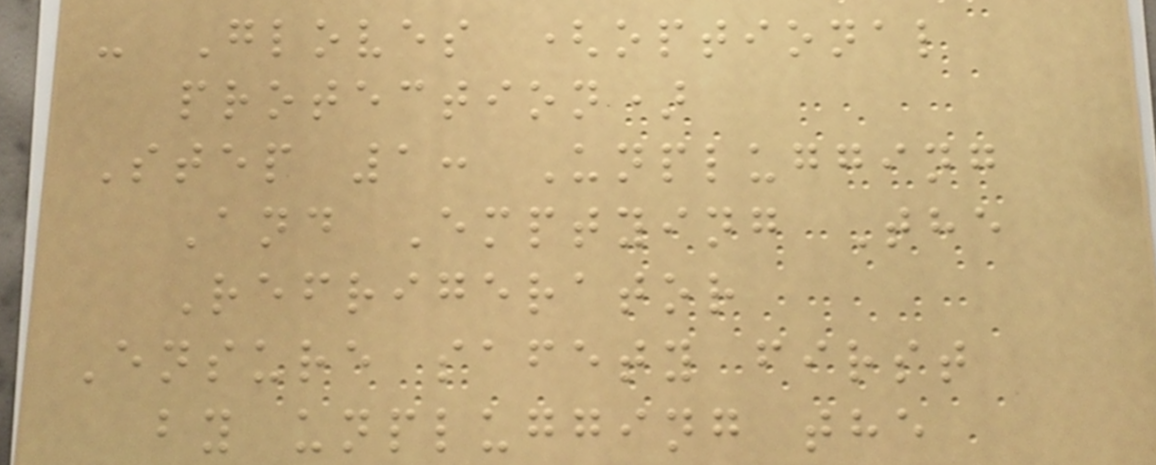- Gloves (optional
protection)
Step 1: Unplugging
And Emptying The
Refrigerator
Ensure safety first
by unplugging the
